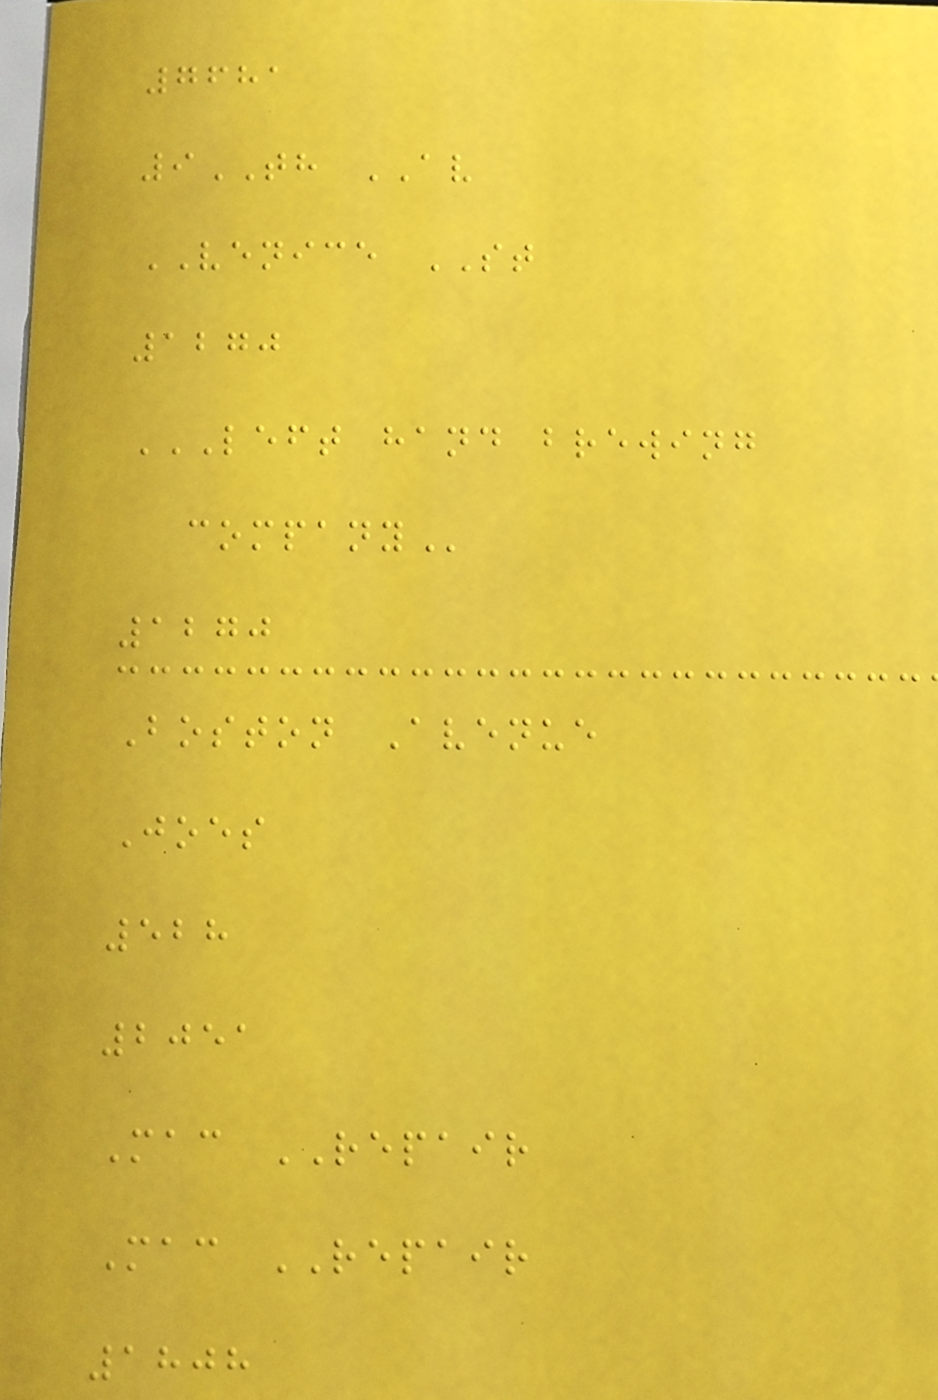7681
9TH AV
VENICE ST
1270
LEFT HAND BREWING
COMPANY
1270
Boston Avenue
Joes
528
2051
Mac REPAIR
Mac REPAIR
1808
